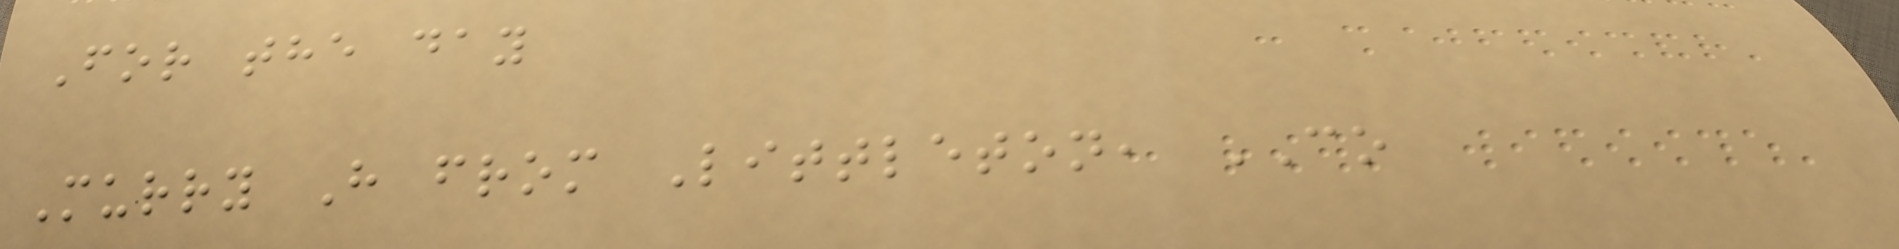For the day
Murry H from Littleton, CO
